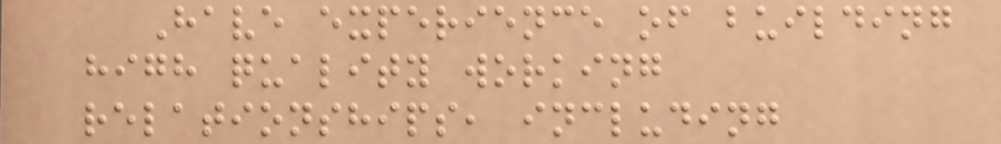Have experience of building
high quality working
relationships, including
